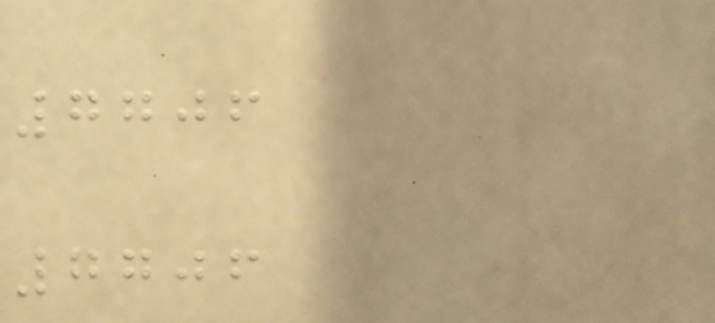7706
7706
